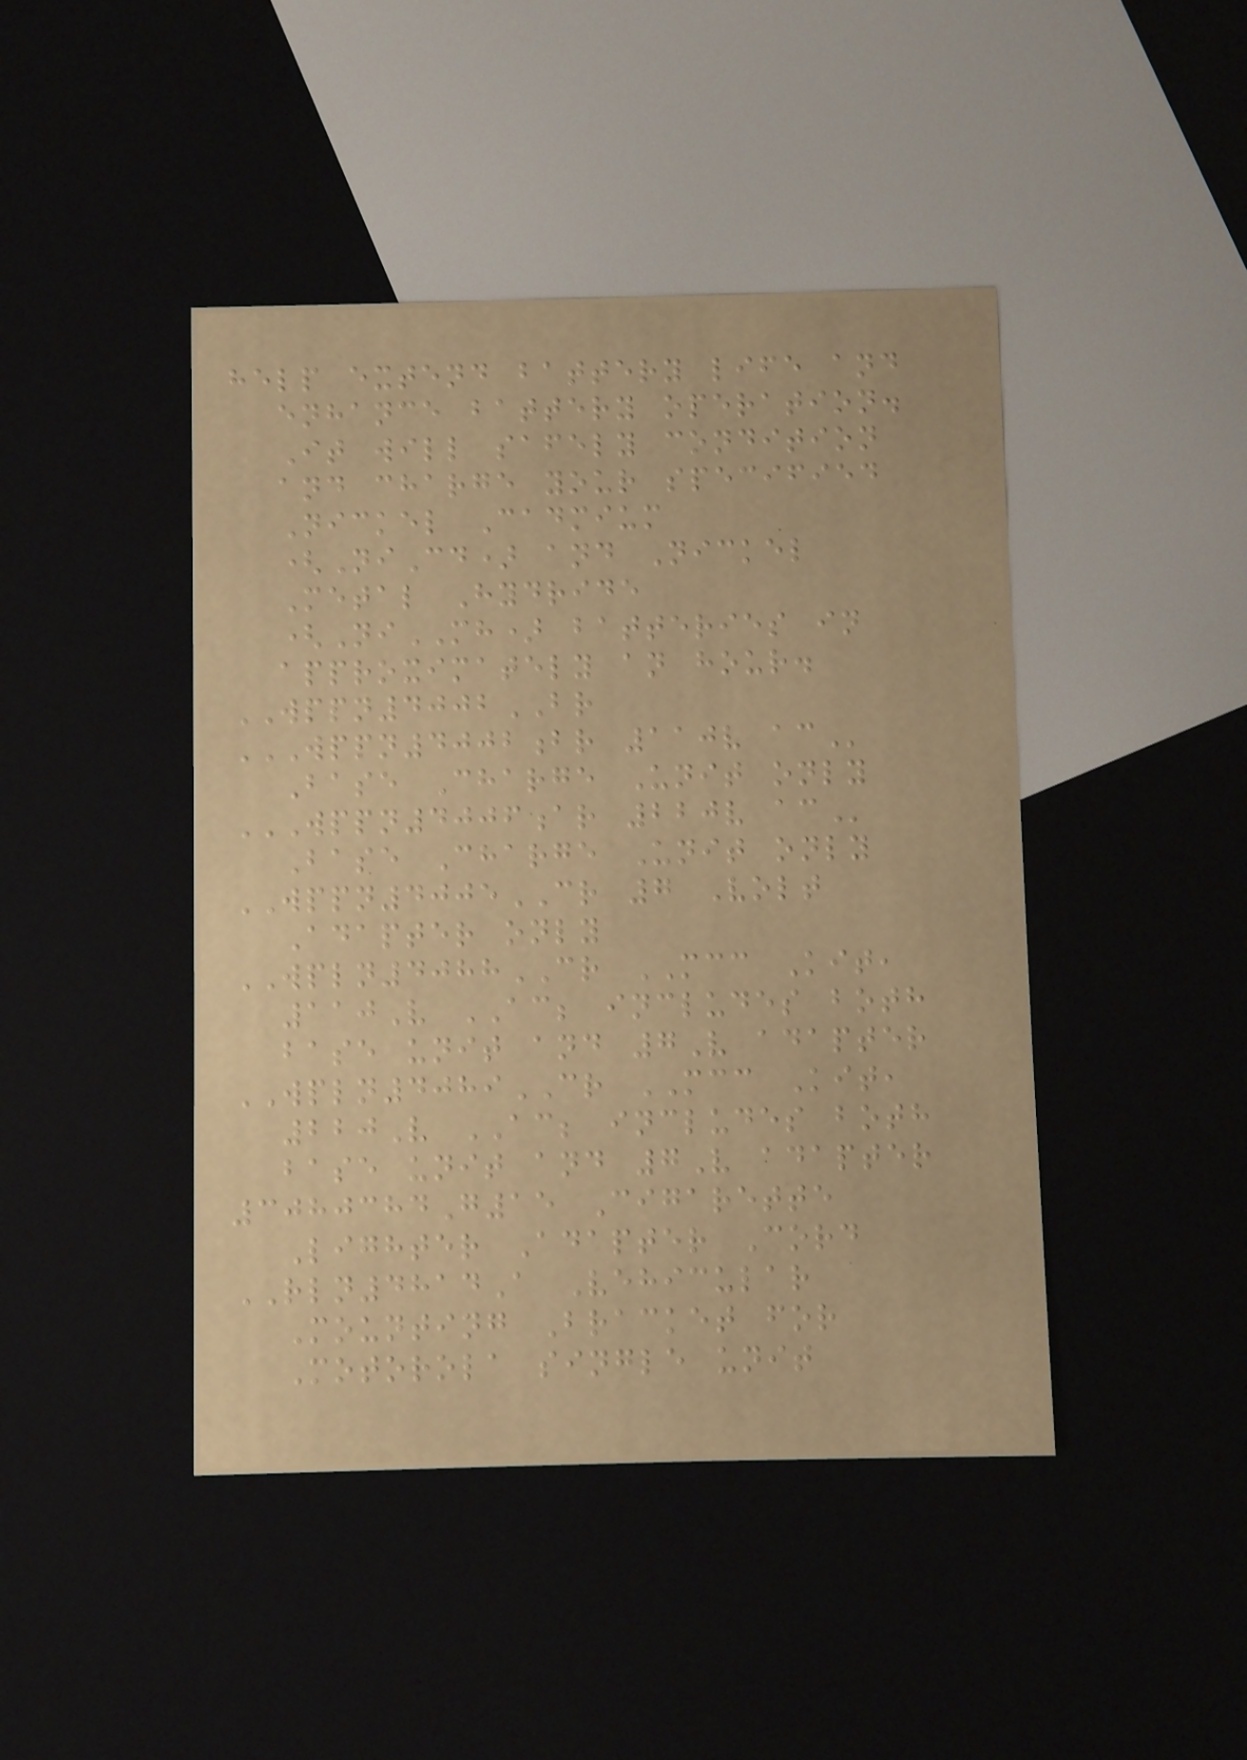help extend battery life and
enhance battery operation.
It will safely condition
and charge your specified
Nickel Cadmium
(NiCd) and Nickel
Metal Hydride
(NiMH) batteries in
approximately an hour.
WPPN4002BR
WPPN4002BR 110V AC
Base Charge Unit only
WPPN4006AR 220V AC
Base Charge Unit only
WPPN4005CR 7 Volt
Adapter only
WPLN4088CR MCC Kit,
110V AC; includes both
base unit and 7V adapter
WPLN4089CR MCC Kit,
220V AC; includes both
base unit and 7V adapter
3080384G15 Cigarette
Lighter Adapter Cord
RLN4814A Vehicular
Mounting Bracket for
Motorola single unit
